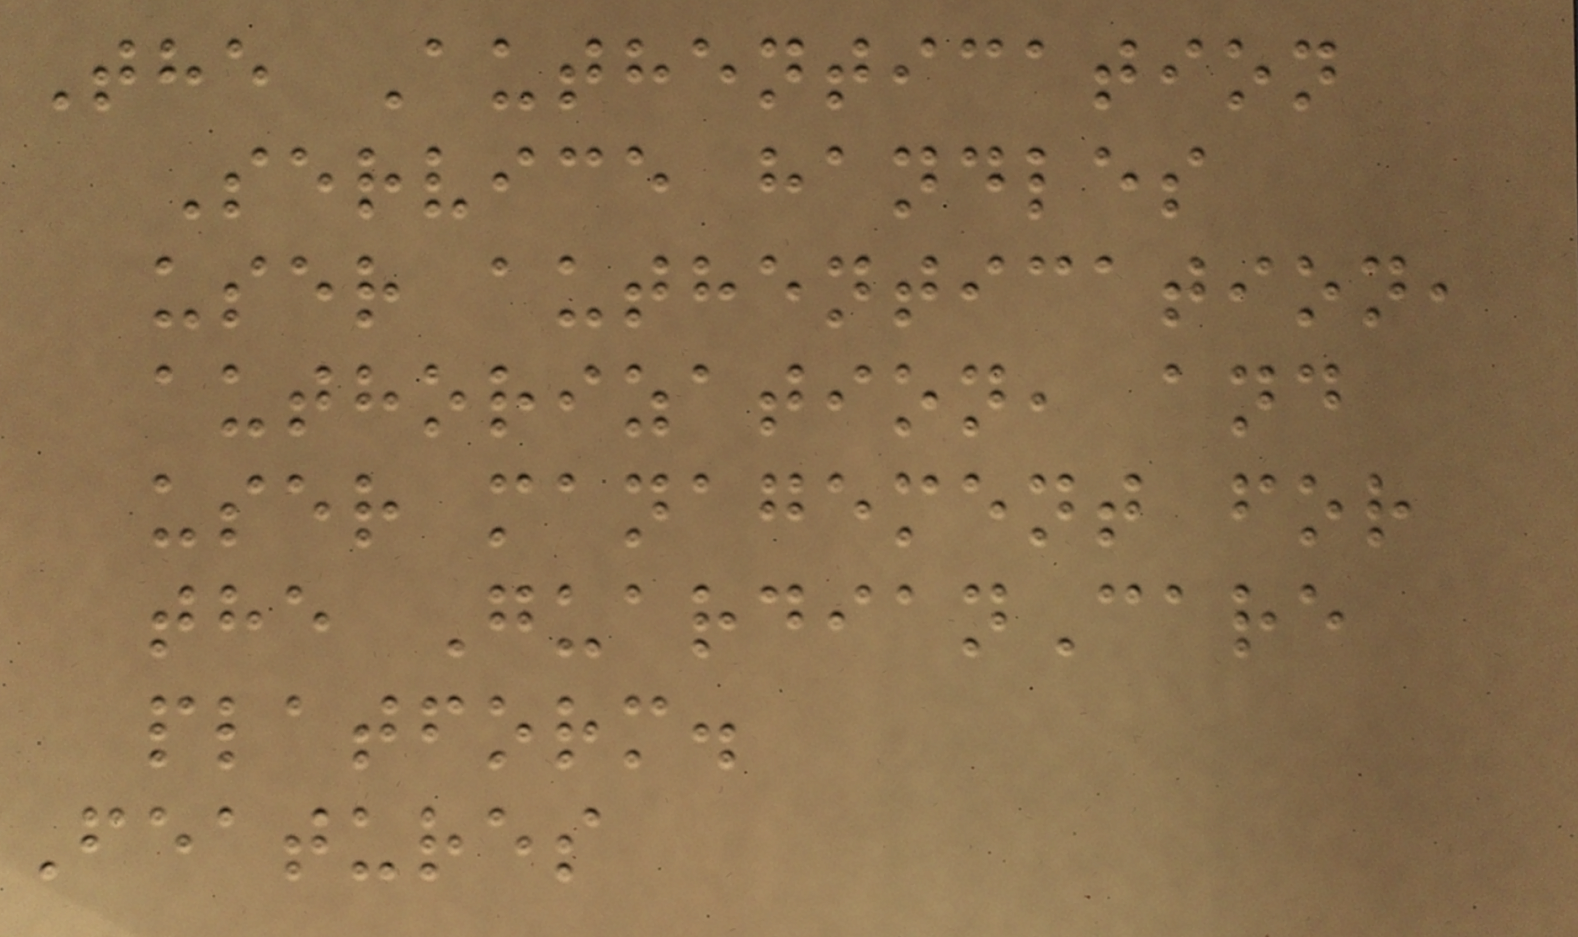The Authentication
Service handles
user authentication,
authorization, and
user management for
the GuardianCare
platform.
Features
